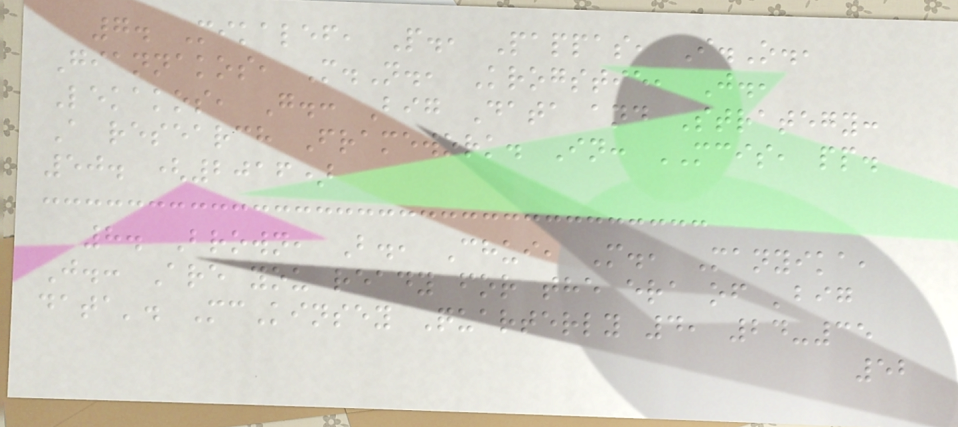7. Mikalef, P., Pappas, I.O.,
Giannakos, M.N., Krogstie, J.,
Lekakos, G.: Big Data and Strategy:
A research Framework. In: MCIS, pp.
50. (2016)
8. Brown, B., Chui, M., Manyika,
J.: Are you ready for the era of 'big
data'. McKinsey Quarterly 4, 24-35
52
